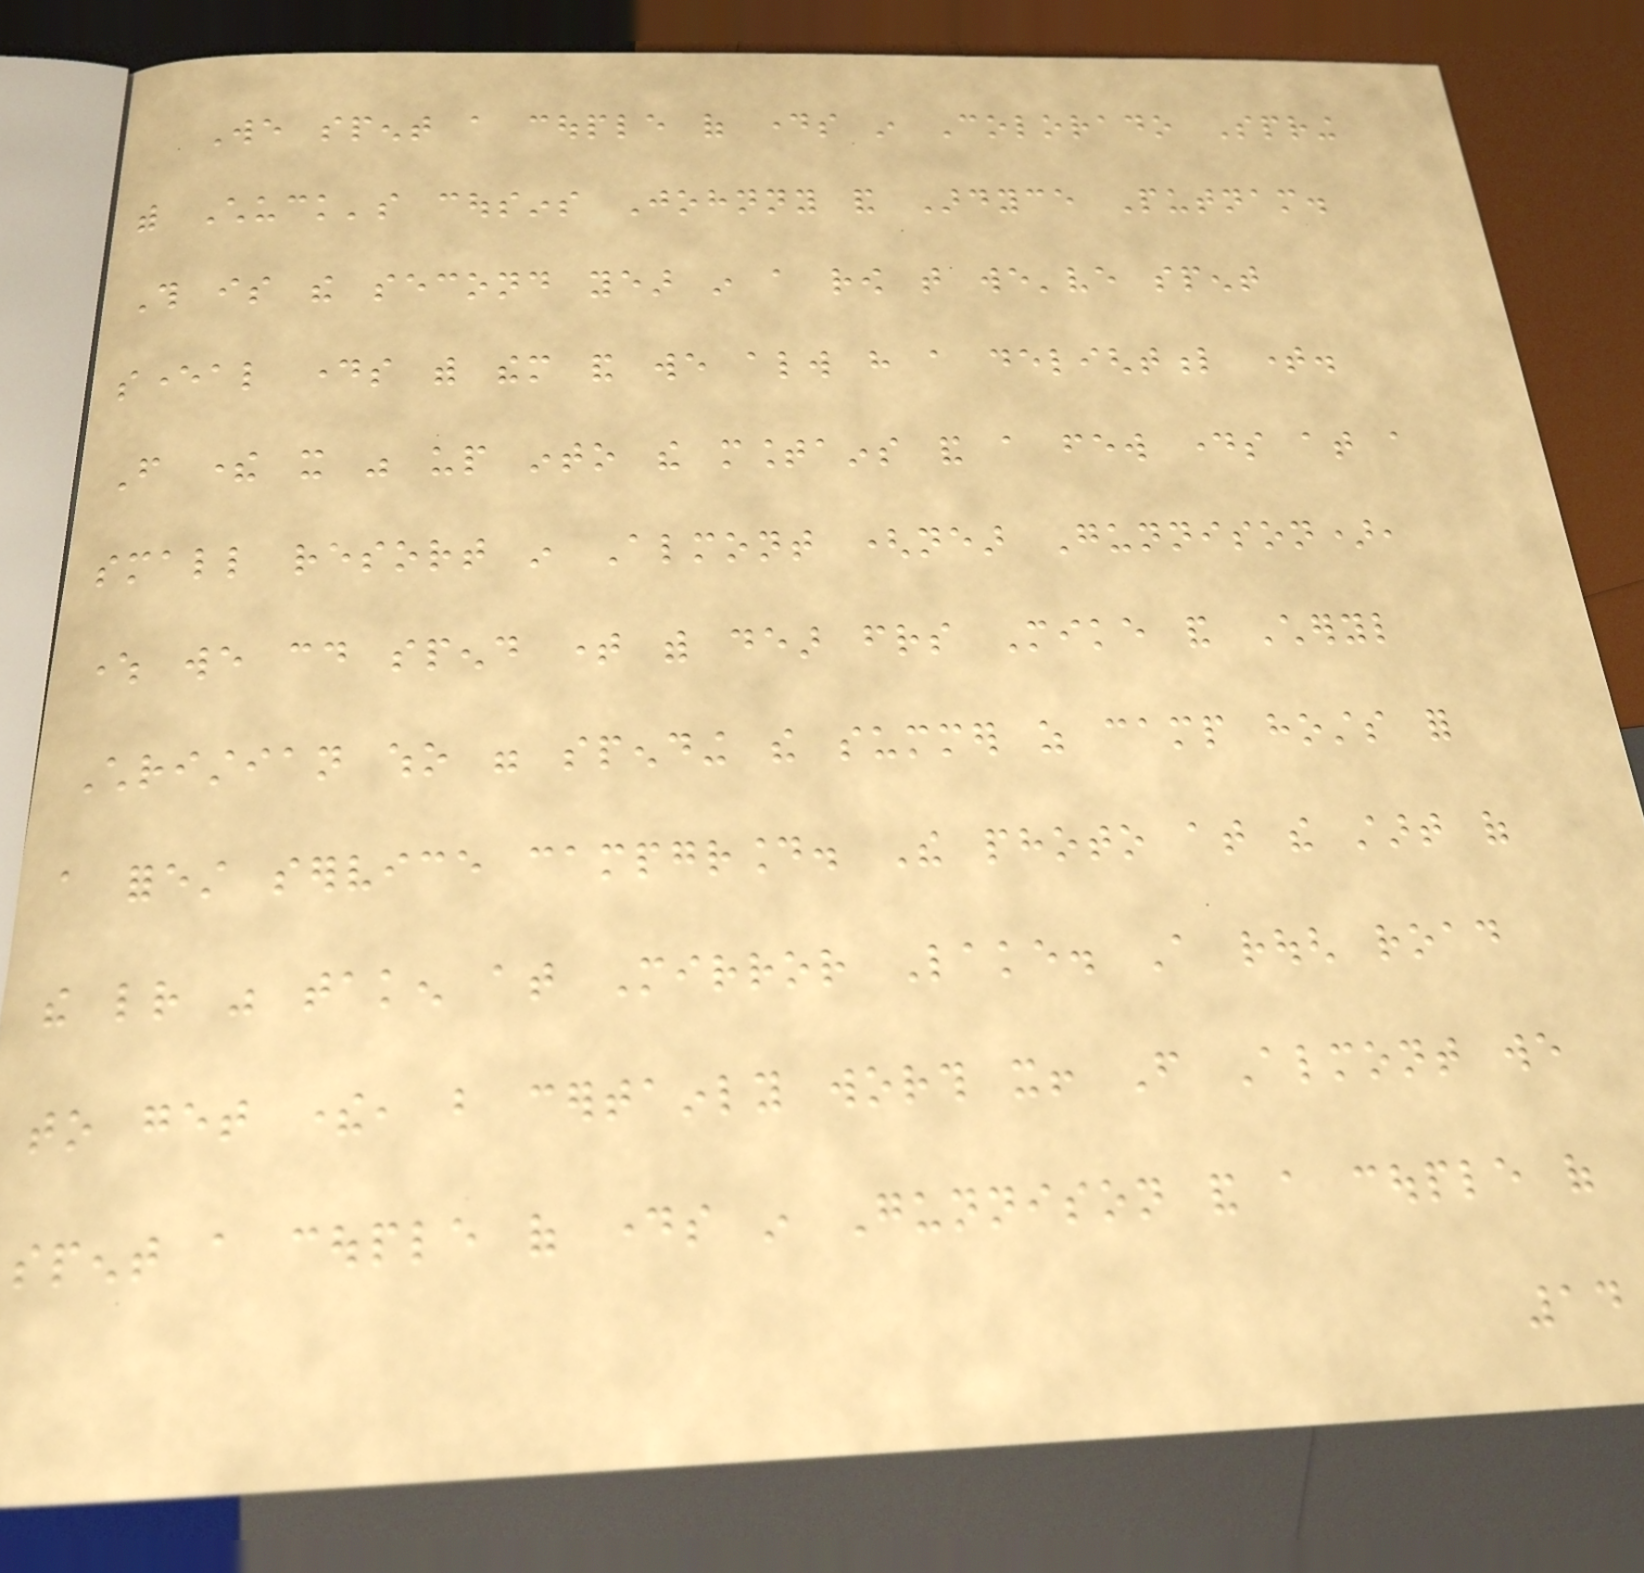We spent a couple of days in Colorado Spring
with Chuck's cousins Johnny and Ardyce Putnam.
This is the second year in a row that we've spent
several days with them and we always have a delightful time.
From there it was up into the mountains and a few days at a
small resort in Almont (near Gunnison),
where we could spend time with dear friends Mike and Cheryl
Christian who were spending the summer as camp hosts for
a forest service campground. The photo at the start of
the letter was taken at Mirror Lake. A rough road
to get there, but certainly worth it! From Almont we
spent a couple of days in Gunnison and a couple of
14
